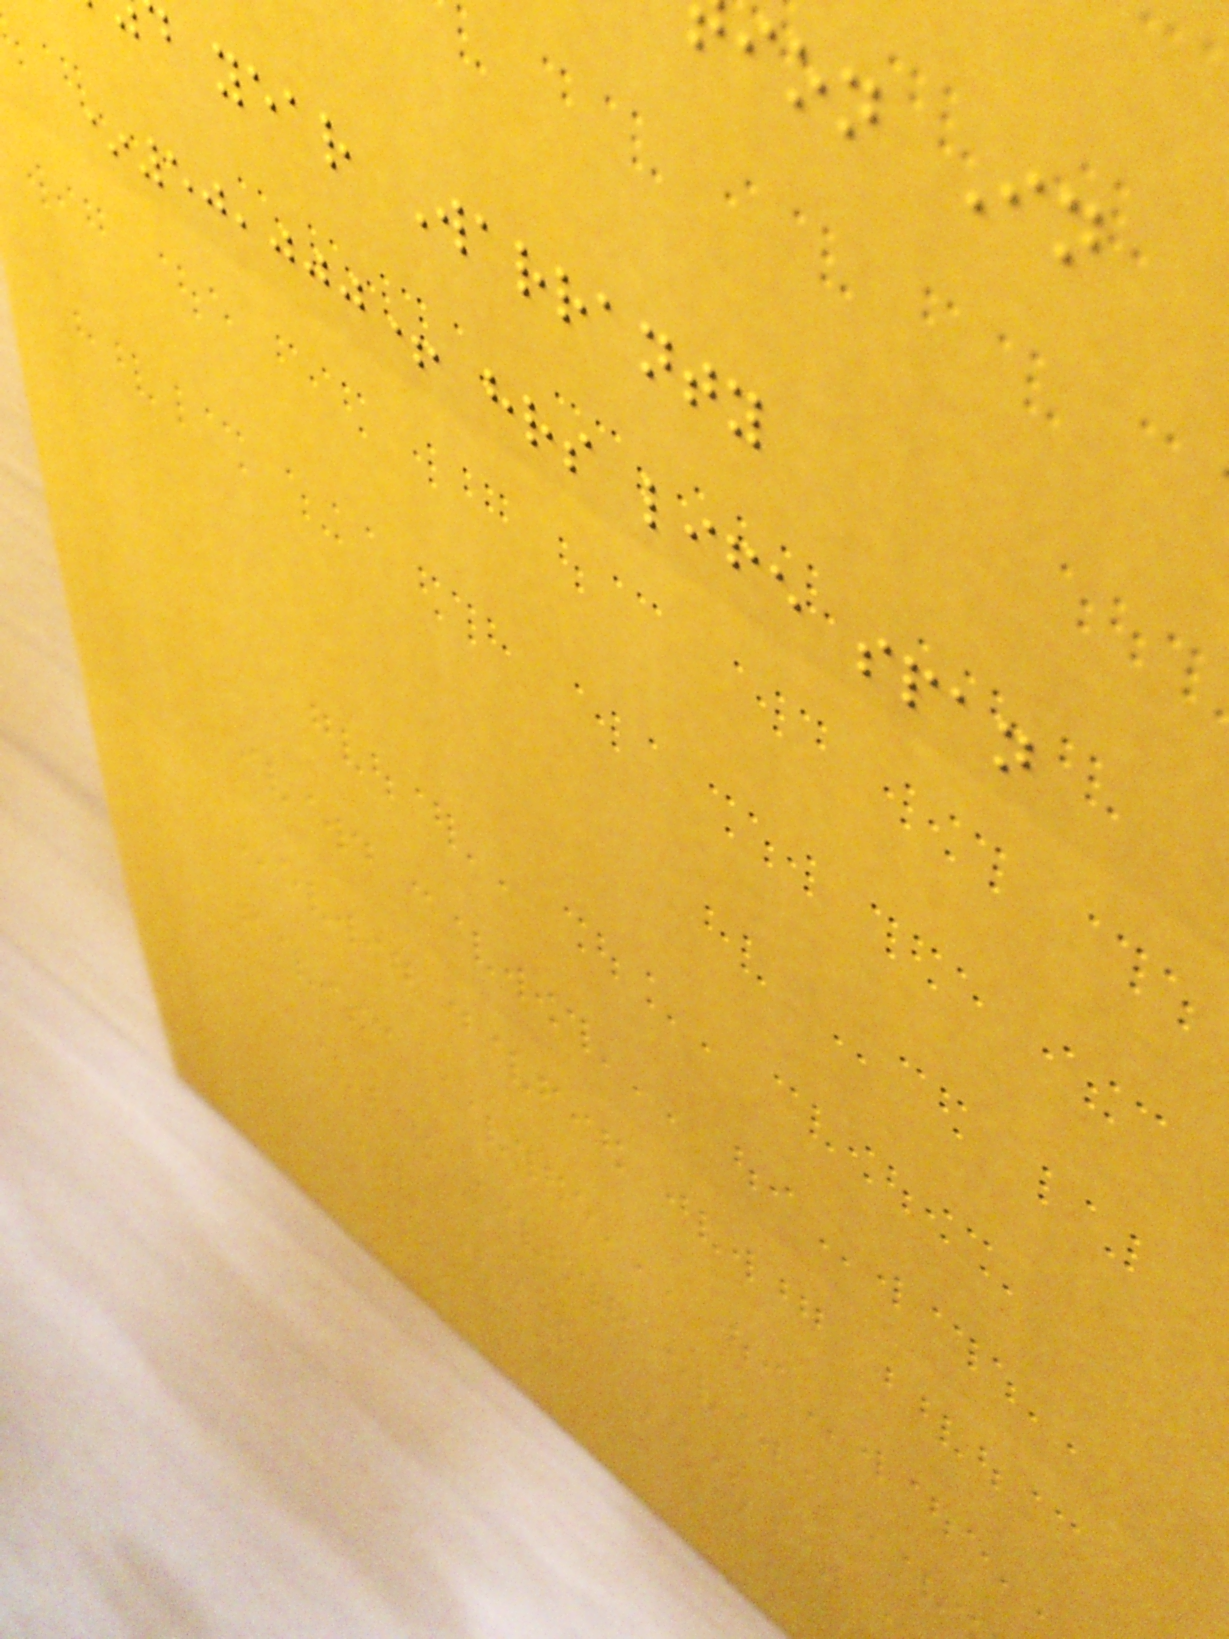ion In
year Warranty
*50,000+ hrs life span
